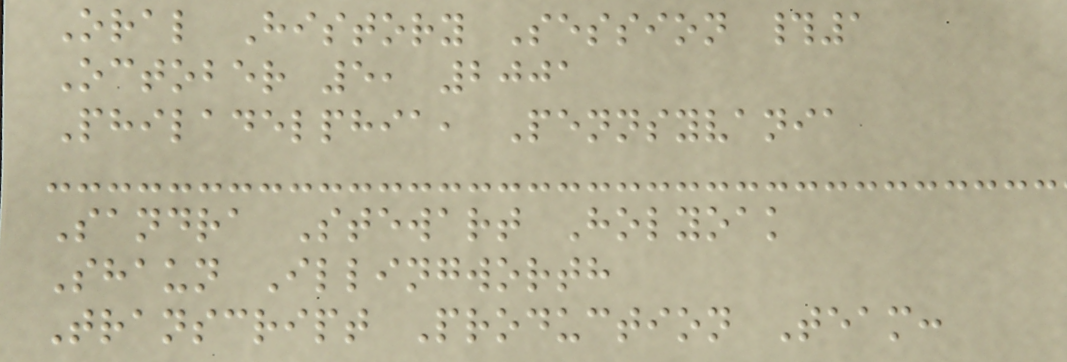Oral History Session #1
October 5, 2001
Philadelphia, Pennsyvania
Sandra Stewart Holyoak
Shaun Illingworth
Transcript Production Team:
